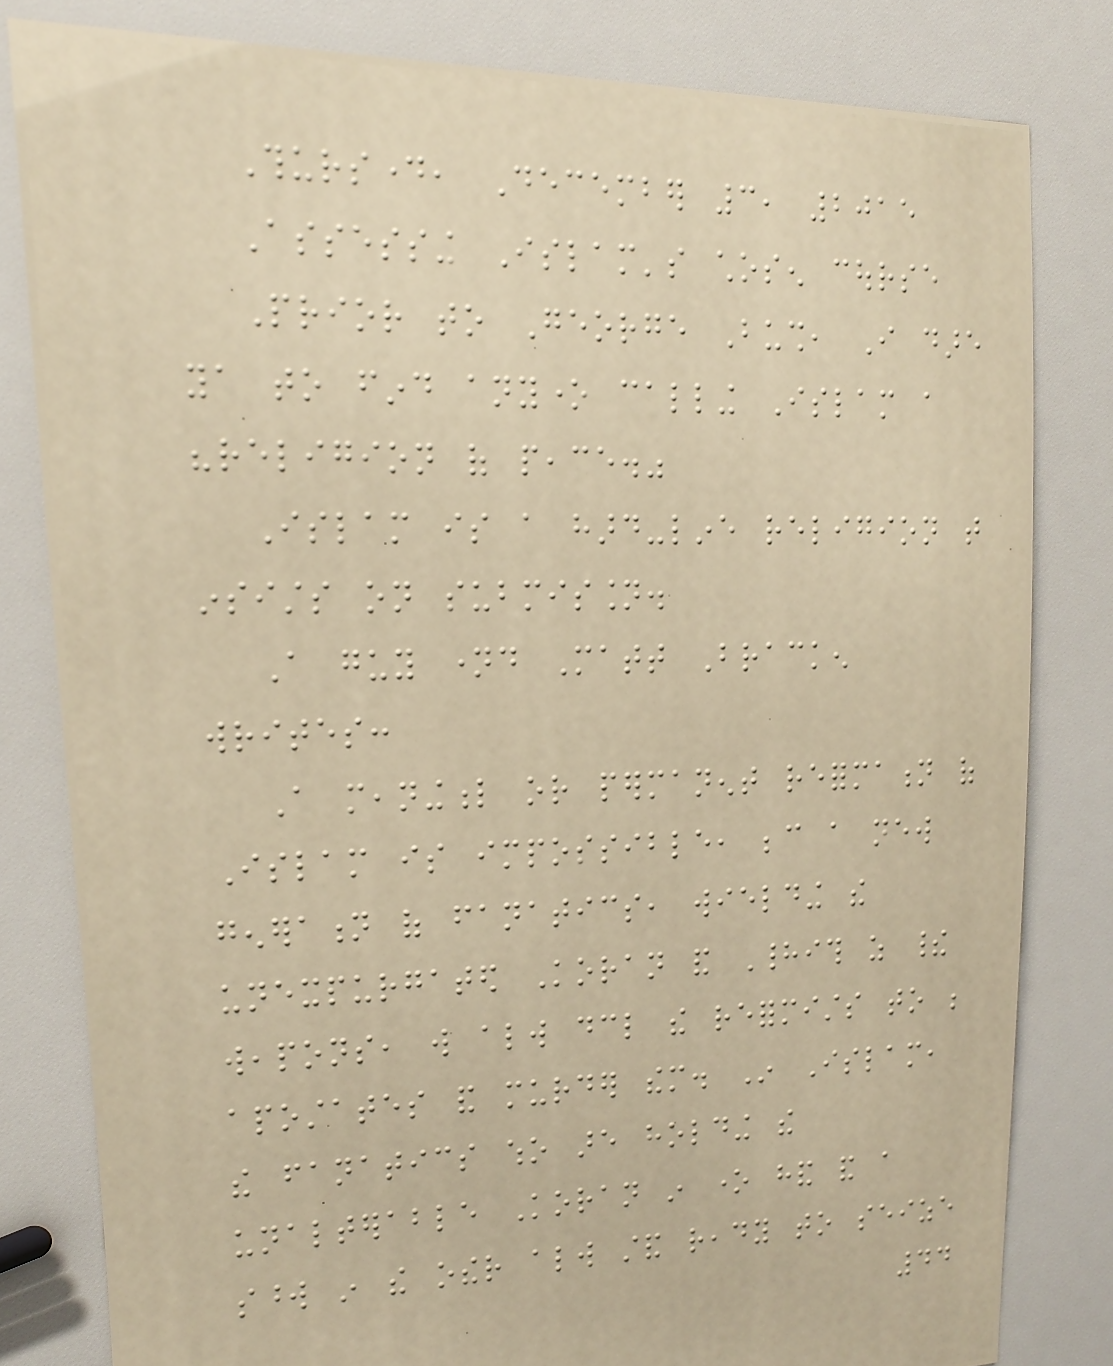Thursday, December 3, 2015
Assessing Islam's chosen course
Prior to George Bush, I dare
ya to find anyone calling Islam a
"religion of peace."
Islam is a hard-line religion that
insists on submission.
A guy named Matt Bracken
writes:
A meaningful or permanent reformation of
Islam is impossible, because a new
generation of fanatics, wielding the
unexpurgated Koran and Hadith as their
weapons, will always declare the reformists to be
apostates and murder them. In Islam,
the fanatics who are holding the
unalterable Koran in one hand and a
sword in the other always stand ready to seize
44
